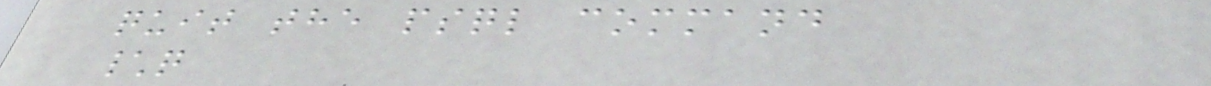quit the psql command
\q
